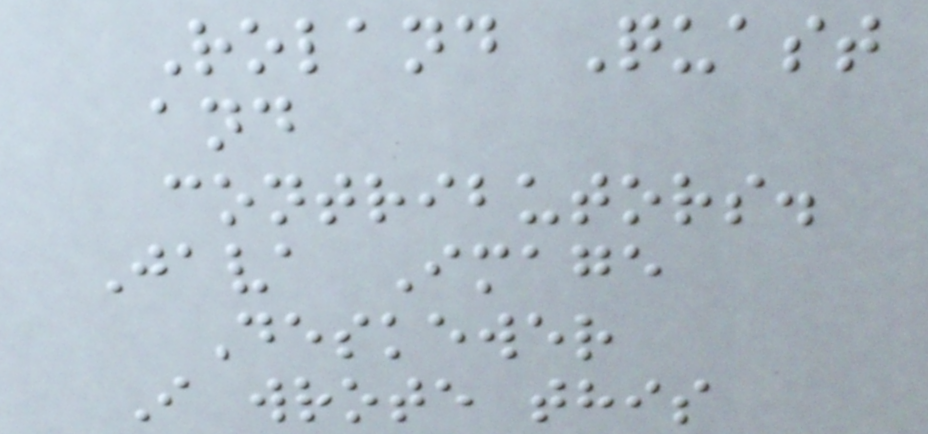Roland Quast
and
contributors.
Java Image
Deskewer
I wrote this
